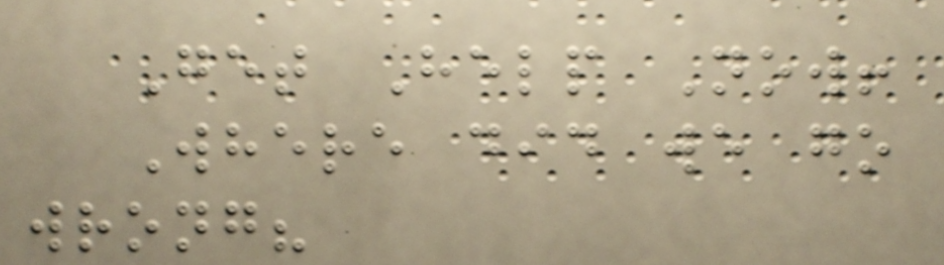Get Help Now!
Where did we go
wrong?
